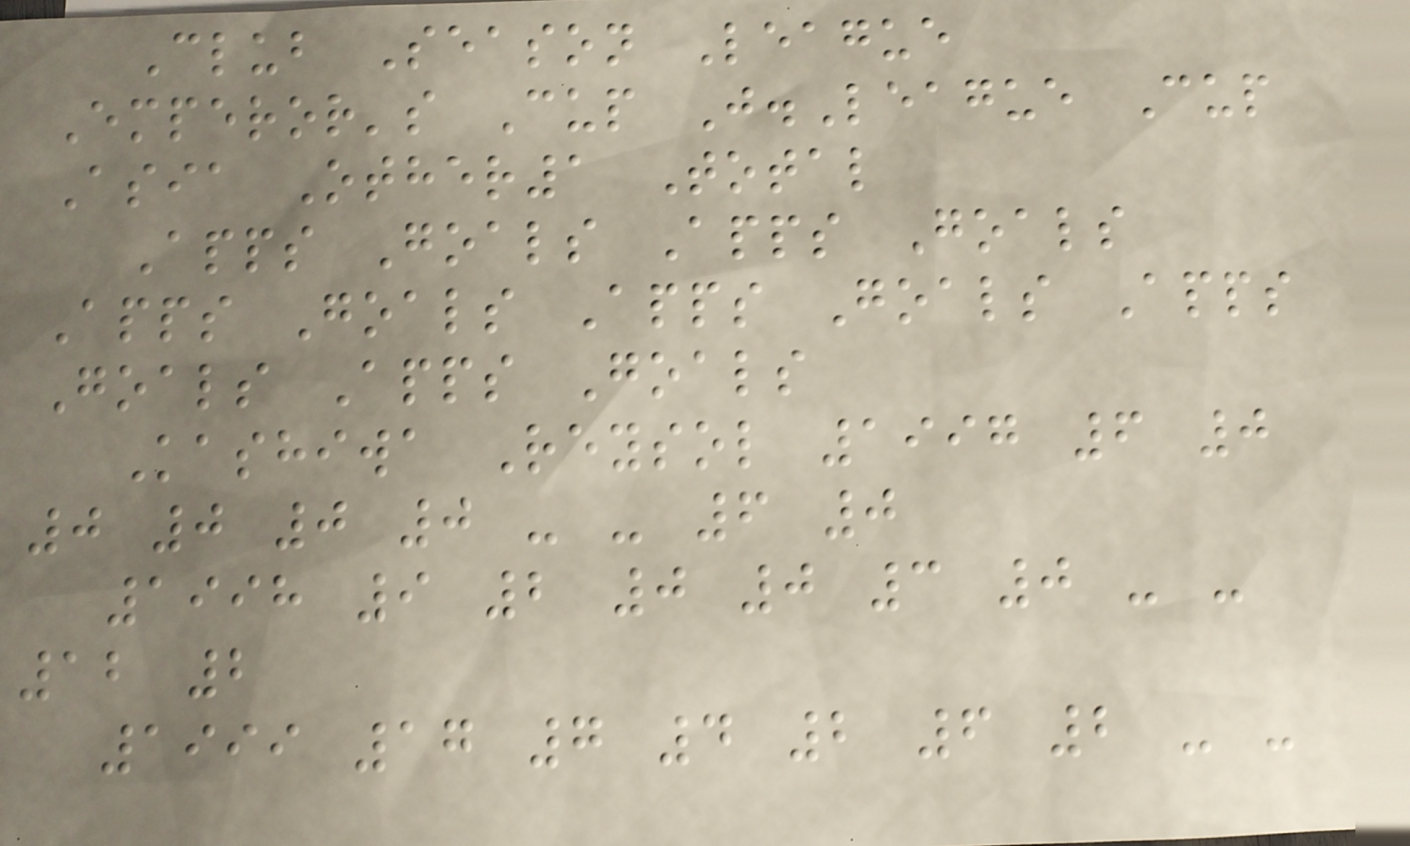Club Season League
Emperor's Cup J.League Cup
Asia Other1 Total
Apps Goals Apps Goals
Apps Goals Apps Goals Apps
Goals Apps Goals
Kashiwa Reysol 1997 6 0
0 0 0 0 - - 6 0
1998 9 2 0 0 3 0 - -
12 2
1999 17 7 4 2 6 2 - -
